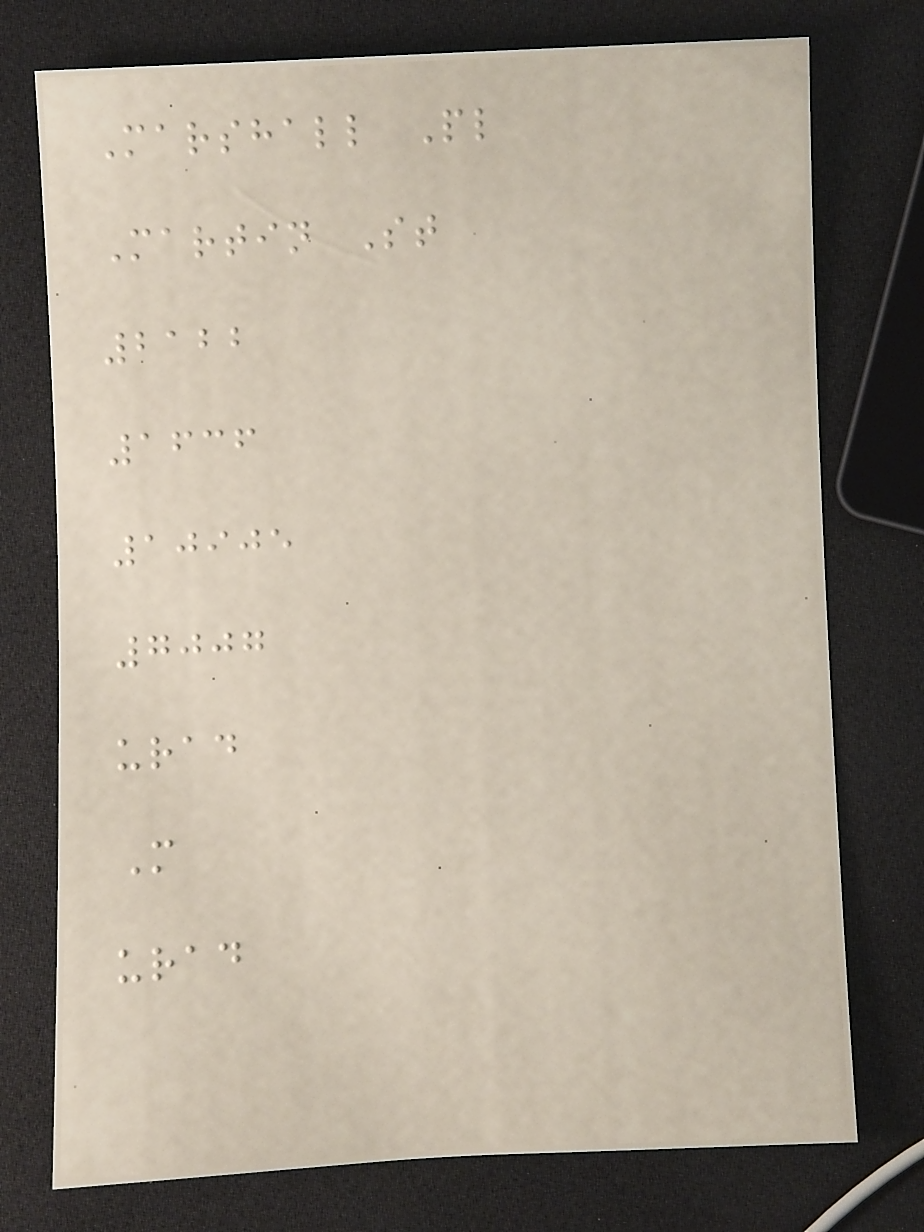Marshall Pl
Martin St
2122
1636
10905
7007
urad
M
urad
